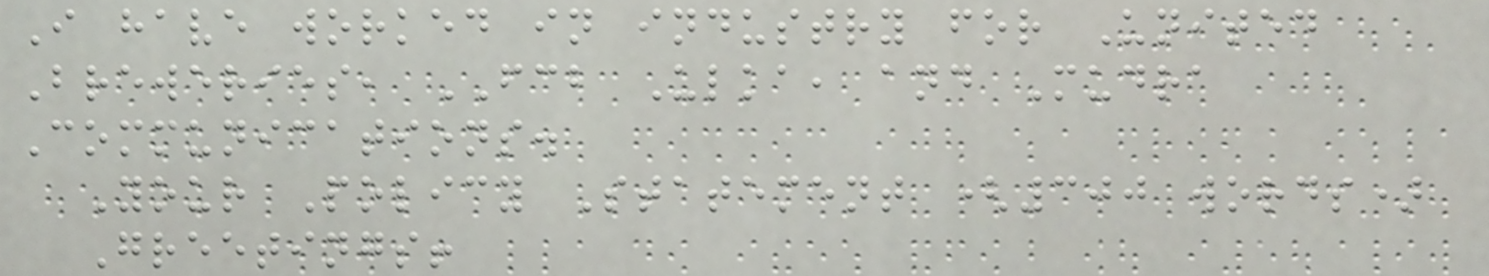I have worked in industry for United
Breweries, FCB Ulka, and Mudra
Communications.
Your Policy Statement (300 words)
Greetings!
